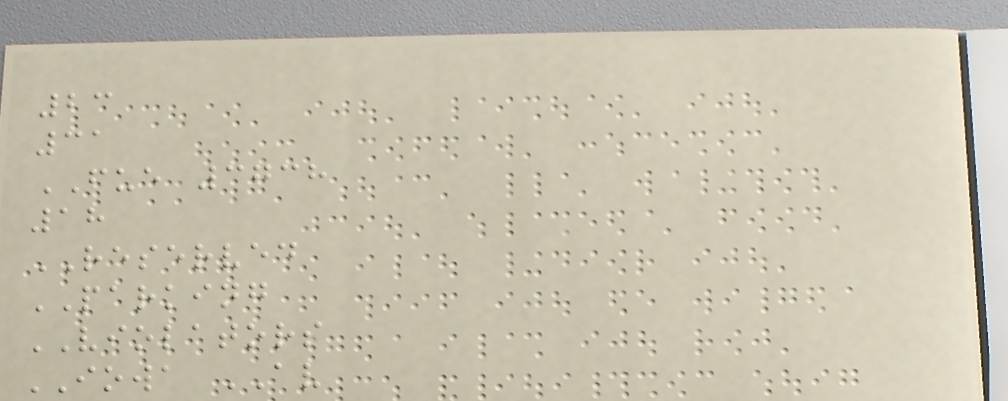23
31
FUE 3738
18
RESERVED
PARKING
VIOLATORS
IOWA AV
